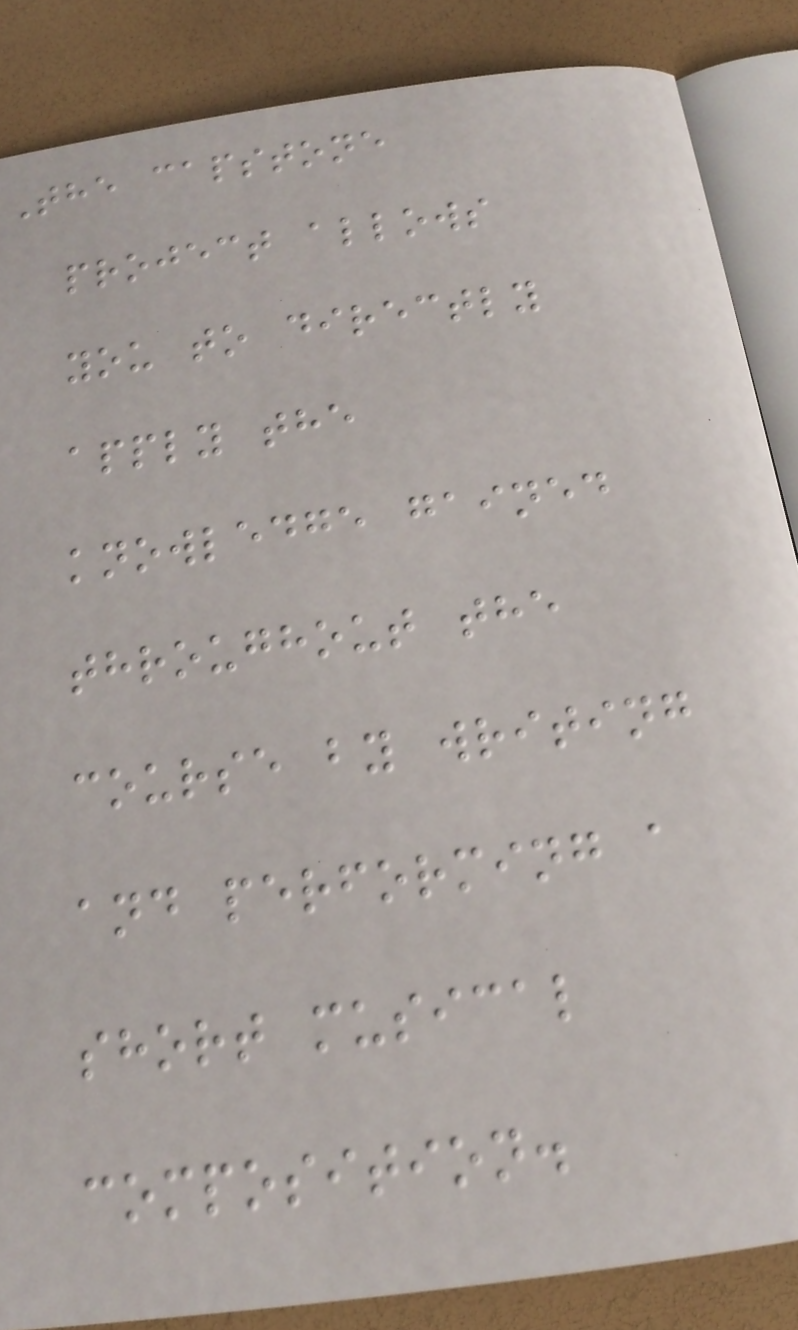The capstone
project allows
you to directly
apply the
knowledge gained
throughout the
course by writing
and performing a
short musical
composition.
